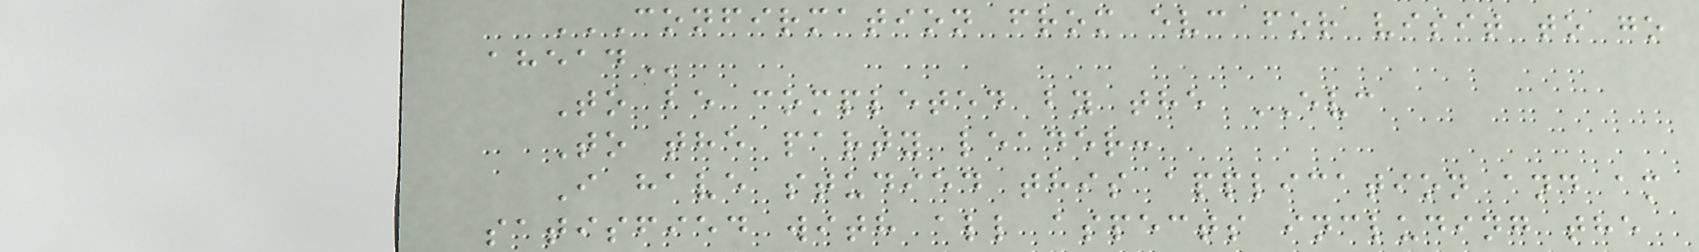CONFIRMATION FROM EVC FOR VISIT TO GO
AHEAD
To be completed by the EVC
To the party leader:
I have studied this application and am
satisfied with all aspects including the
